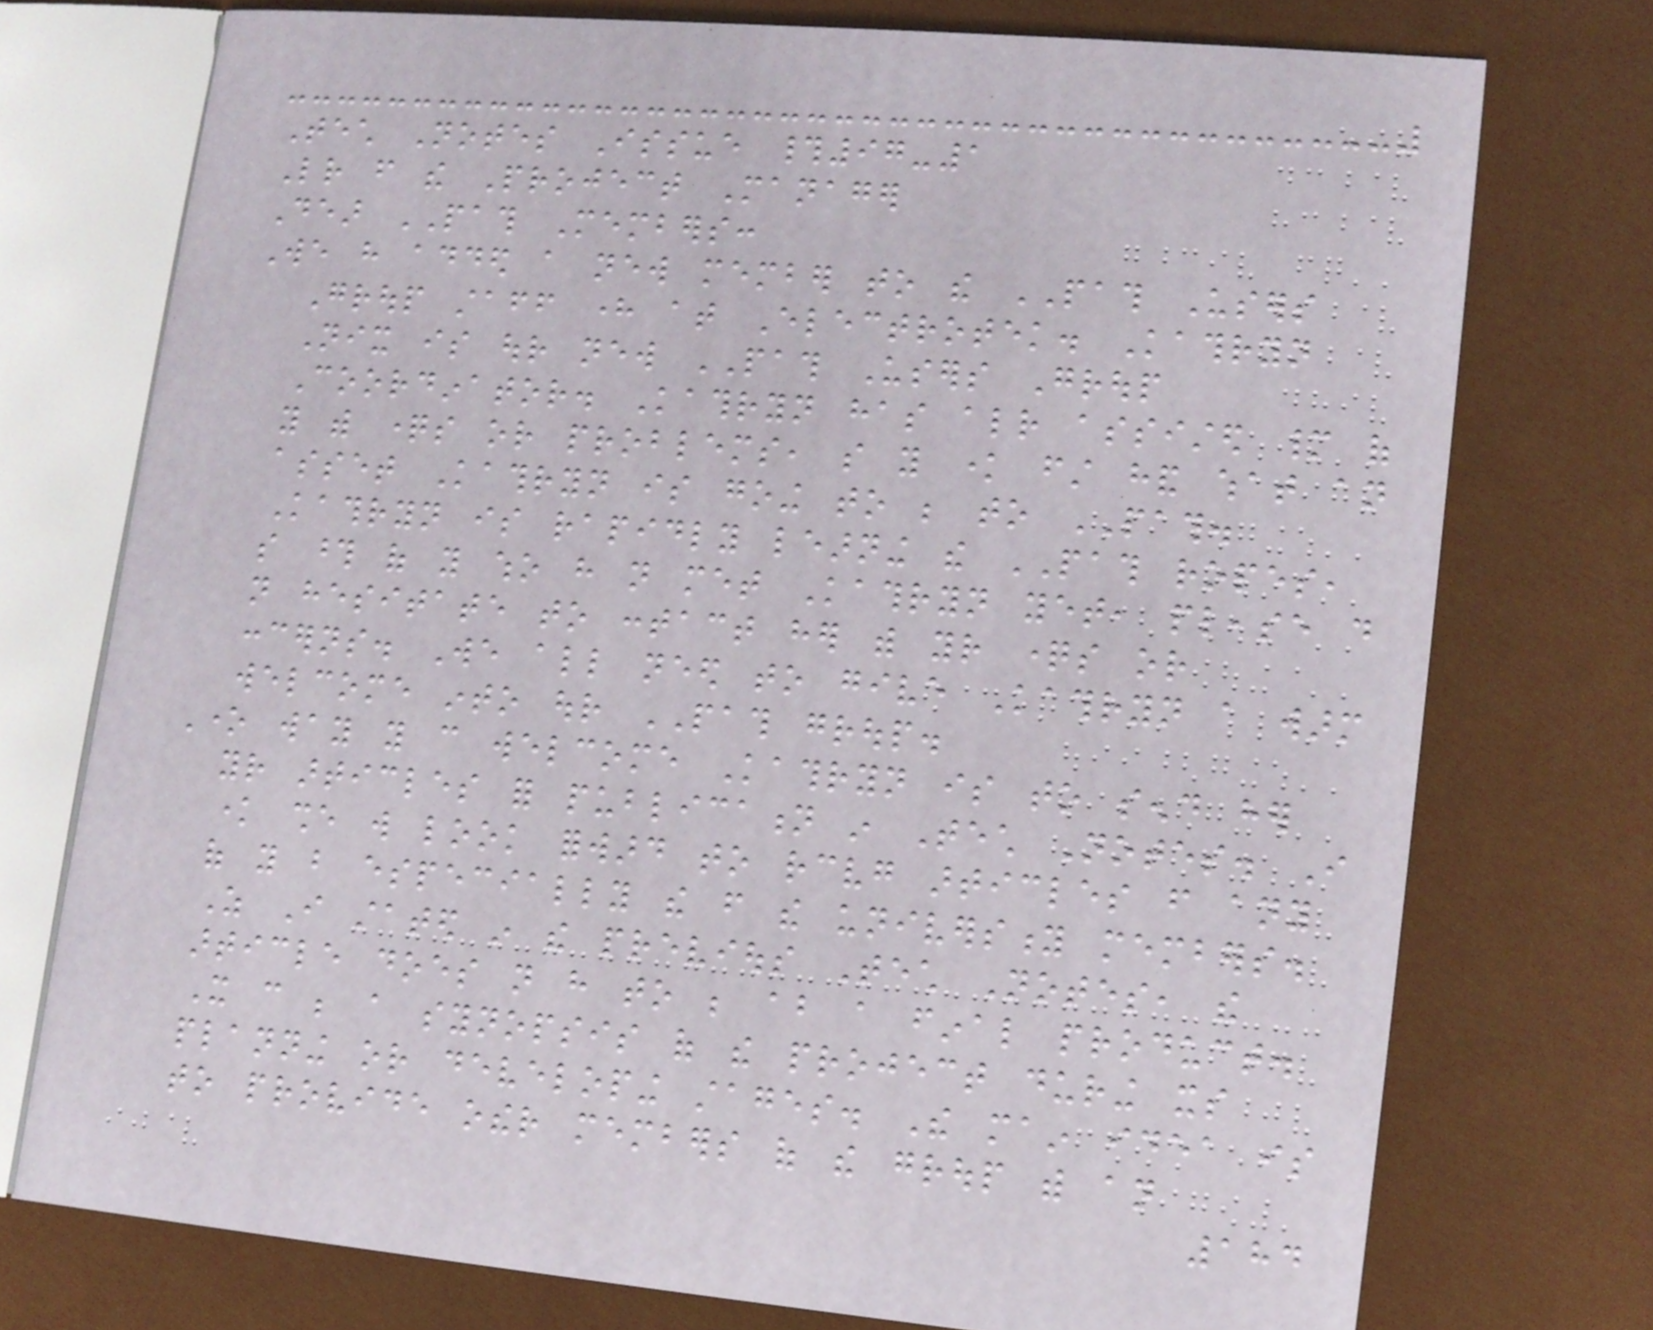Tech Notes Issue #97-1
Letter from the Project Manager
Dear PATH Members:
We have added a new member to the PATH Users
Group staff here at Electrotek. Kathryn
Nix is our new PATH Users Group
Coordinator. Kathryn has already assisted many of
you with questions or problems, so you know first hand what an
asset Kathryn is going to be to PATH.
Kathryn is rapidly learning the PATH ropes,
so those of you who have not met Kathryn yet, please do
not hesitate to contact her with your questions or
concerns. We all need to give Kathryn a warm
welcome into our PATH group.
One way you can welcome Kathryn is to send her
your articles for publication in Tech Notes. I
know she will look forward to receiving articles from any
of you but especially the from the university members.
As I stated in the previous Tech Notes, the
article does not have to be about a final product.
It can be a synopsis of the project during its
planning or developing stages. The main idea is
to provide other members of the group with an
184
